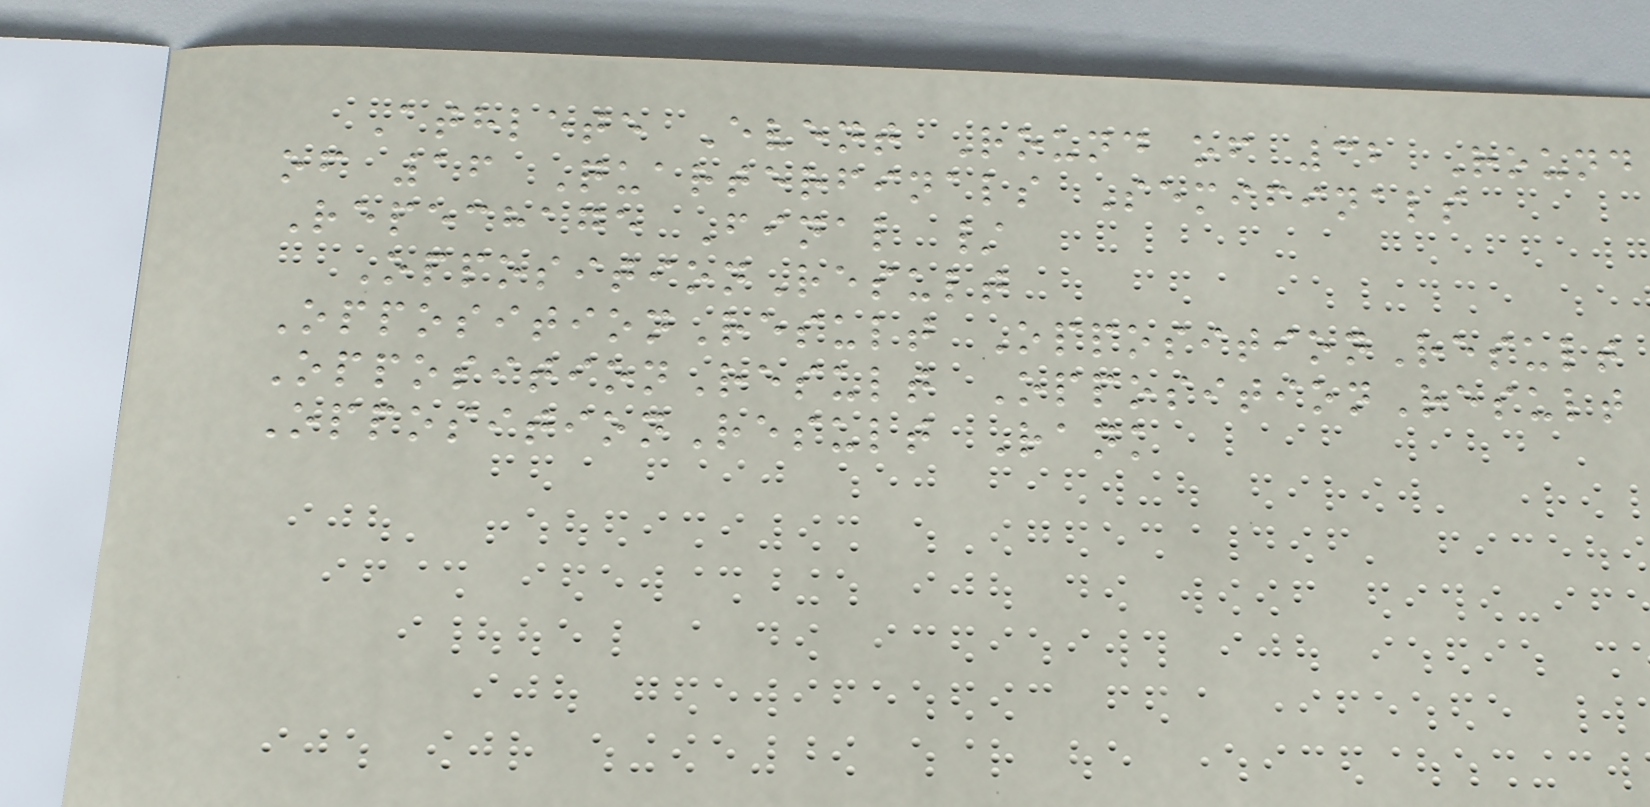Athlete Event Round of 32 Round
of 16 Quarterfinals Semifinals
Repechage Final /
OppositionResult
OppositionResult OppositionResult
OppositionResult OppositionResult
OppositionResult Rank
